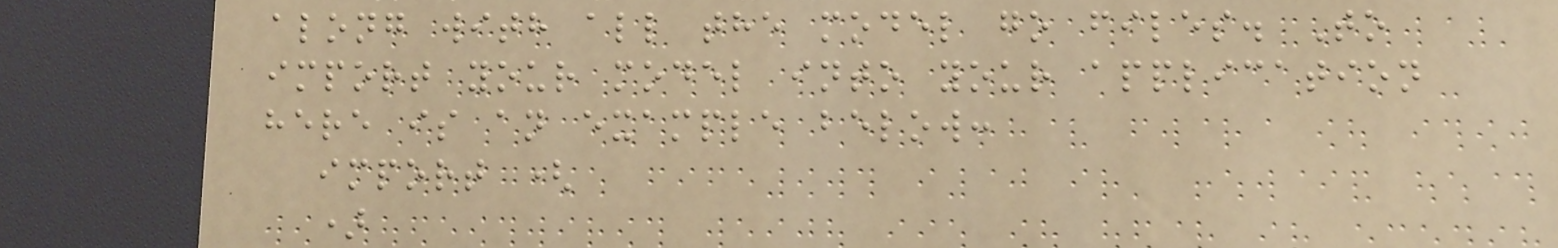along with all the model go files. To
import your model into your application
here is an example below:
import (
)
